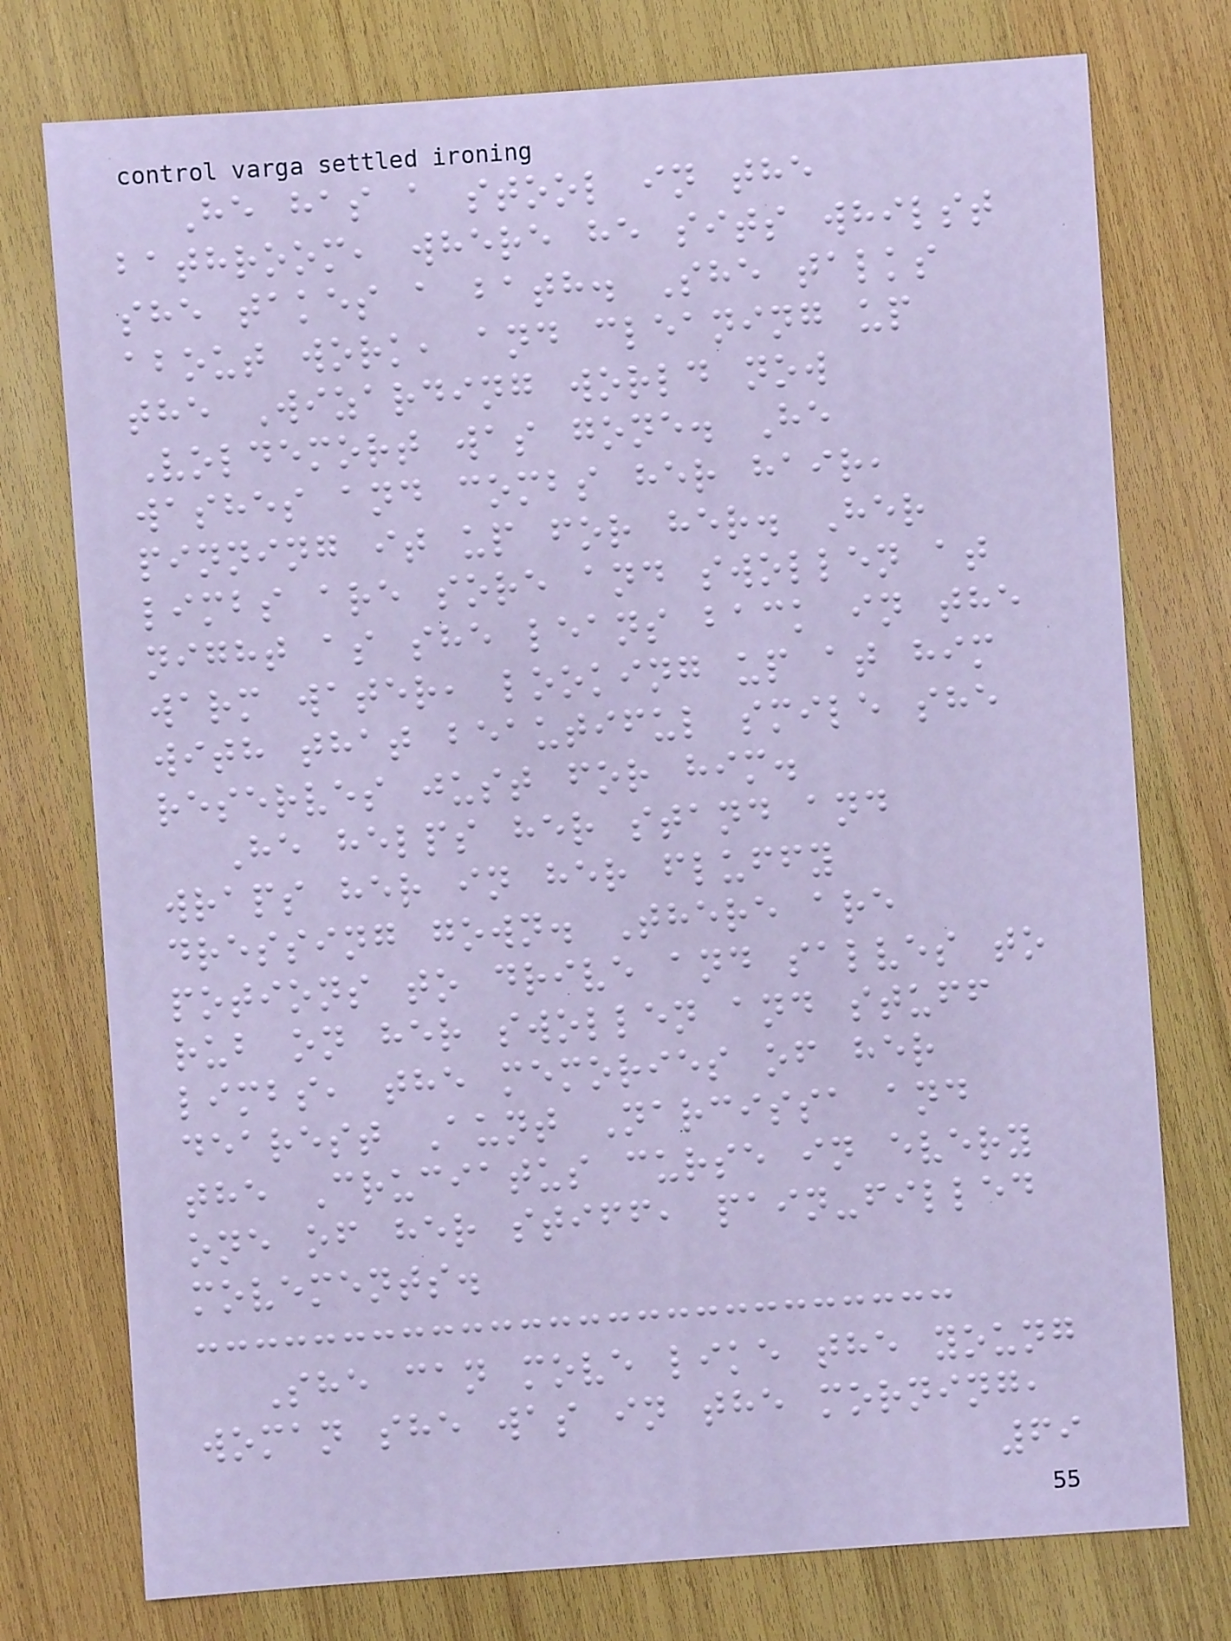He has a stool in the
bathroom, where he sits whilst
she takes a bath. She talks
about work, and cleaning up
the Wizarding world now
Voldemort was gone. He
washes and combs her hair,
pinning it up for her. Her
limbs are sore and swollen at
night as she leans back in the
warm water, looking up at him
with that beautiful smile she
reserves just for him.
He helps her stand and
wraps her in her fluffy
dressing gown. There are
potions to drive and salves to
rub on her swollen and stuff
limbs, the memories of her
dearest Aunt Narcissa and
the Cruciatus curse in every
one of her stiff, pain-filled
movements.
She can move like the young
woman she was in the morning,
69
